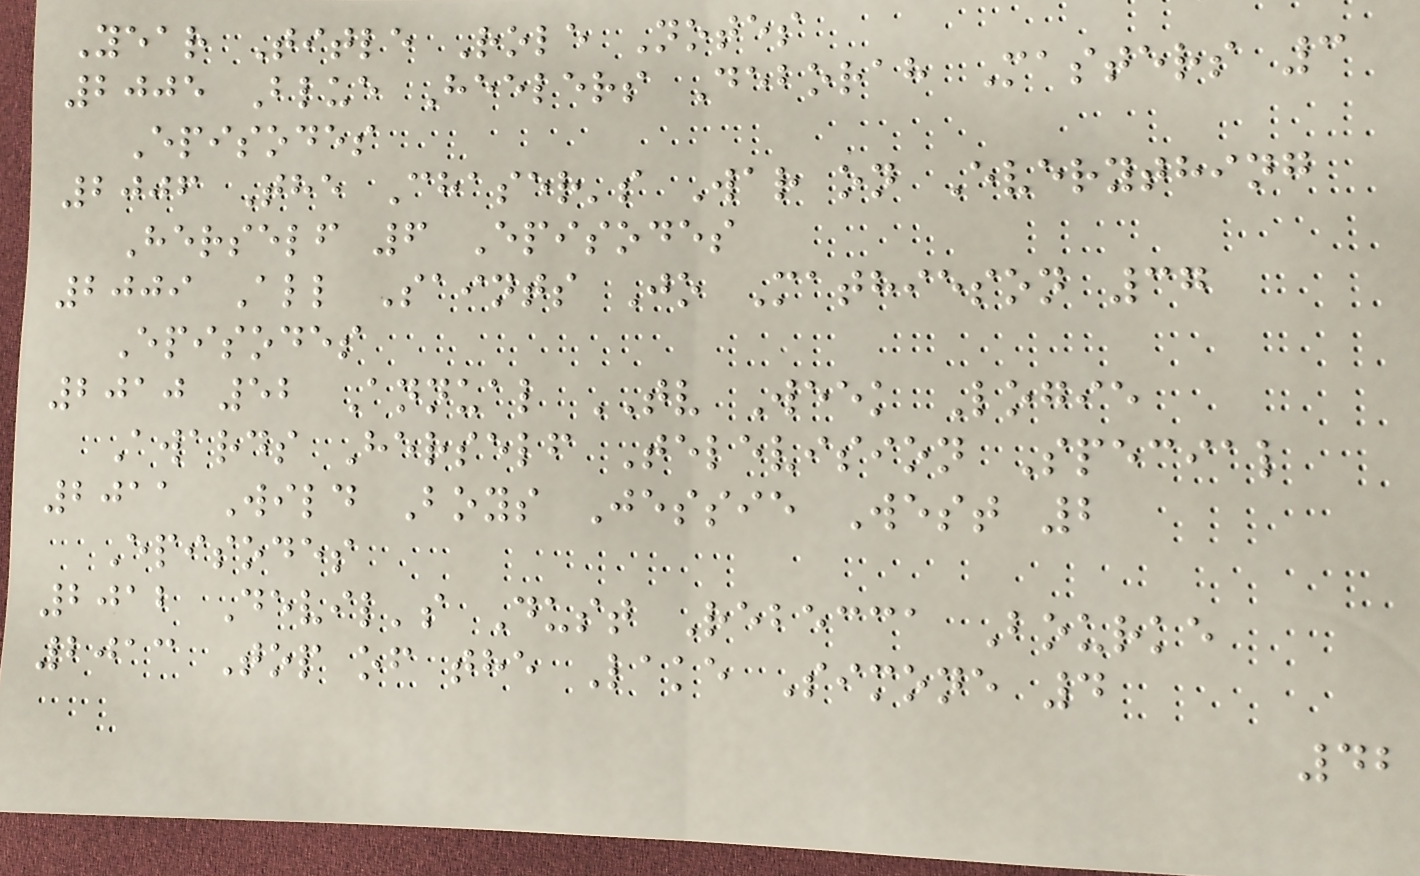Year Title Role Notes
2005 Blue Heelers Deborah Masters 3
Episodes
2006 The Chaser's War on Everything
Herself 6 Episodes
2009 All Saints Jo Mathieson 37
Episodes
2010 52 Annual TV Week Logie
Awards Herself Television Special
2011 Wild Boys Jessie West 2
Episodes
2012 Devil's Dust Rebecca Bourke
2013 Top of the Lake Simone 4
42
